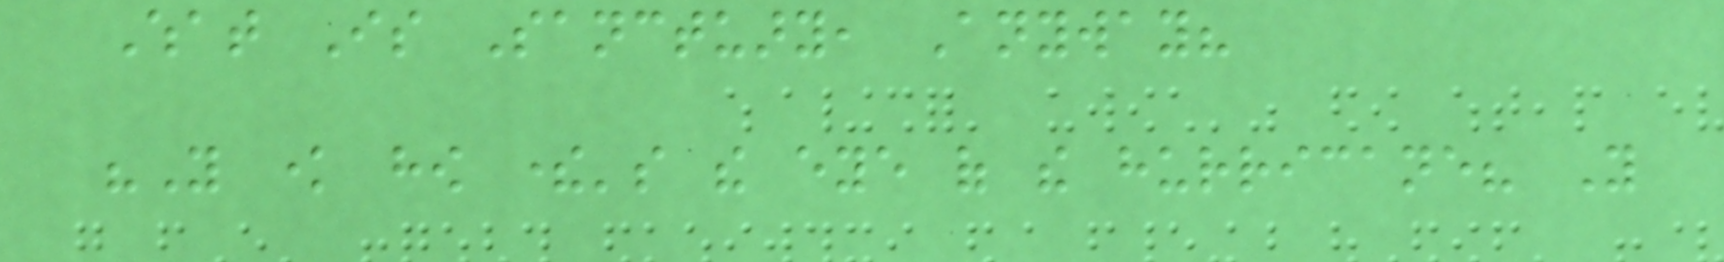What Is Sanctuary, Anyway?
"You know how there's the eye of the hurricane? You
